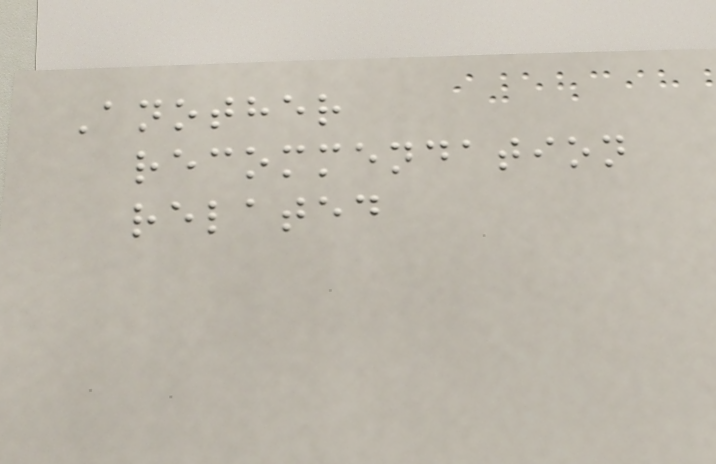Another
recommendation
related
